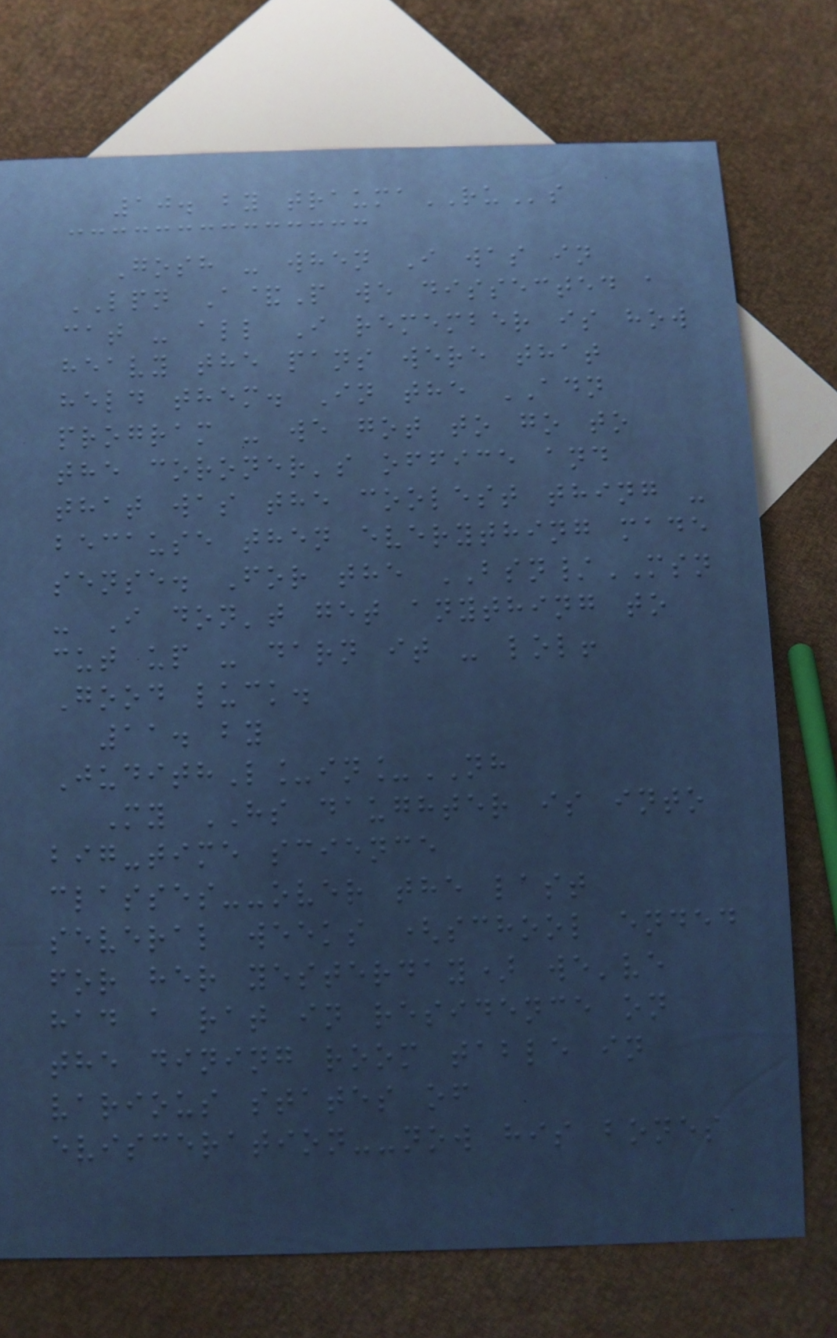10. by traumaRUs
Gosh - when I was in
LPN A&P we dissected a
cat - all I remember is how
heavy the pans were that
held them. In the ADN
program - we got to go to
the coroner's office and
that was the coolest thing -
because then everything made
sense. For the BSN/MSN
- I don't get anything to
cut up - darn it - lol!
Good luck.
11. by
JudithL_in_NH
My HS daughter is into
big-time science
classes--over the last
several weeks (school ended
for her yesterday) we've
had a rat in residence on
the dining room table in
various states of
evisceration--now his bones
